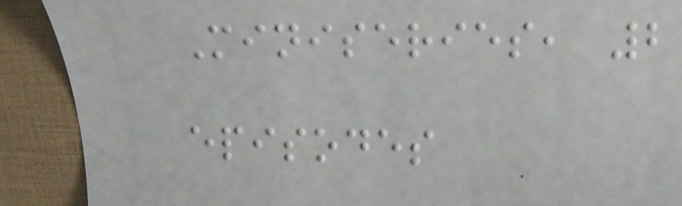Miniseries, 2
episodes
